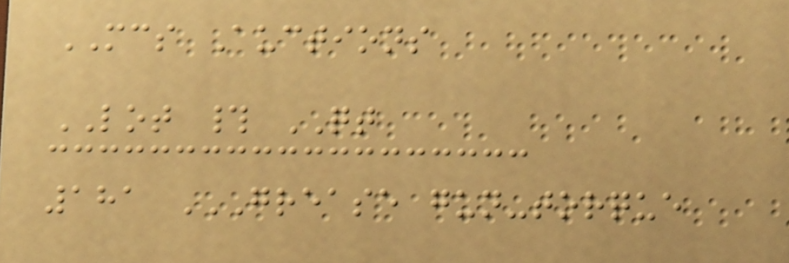MCS Auctions
LOT # QT
181 GREASE GUN-TORQUE
